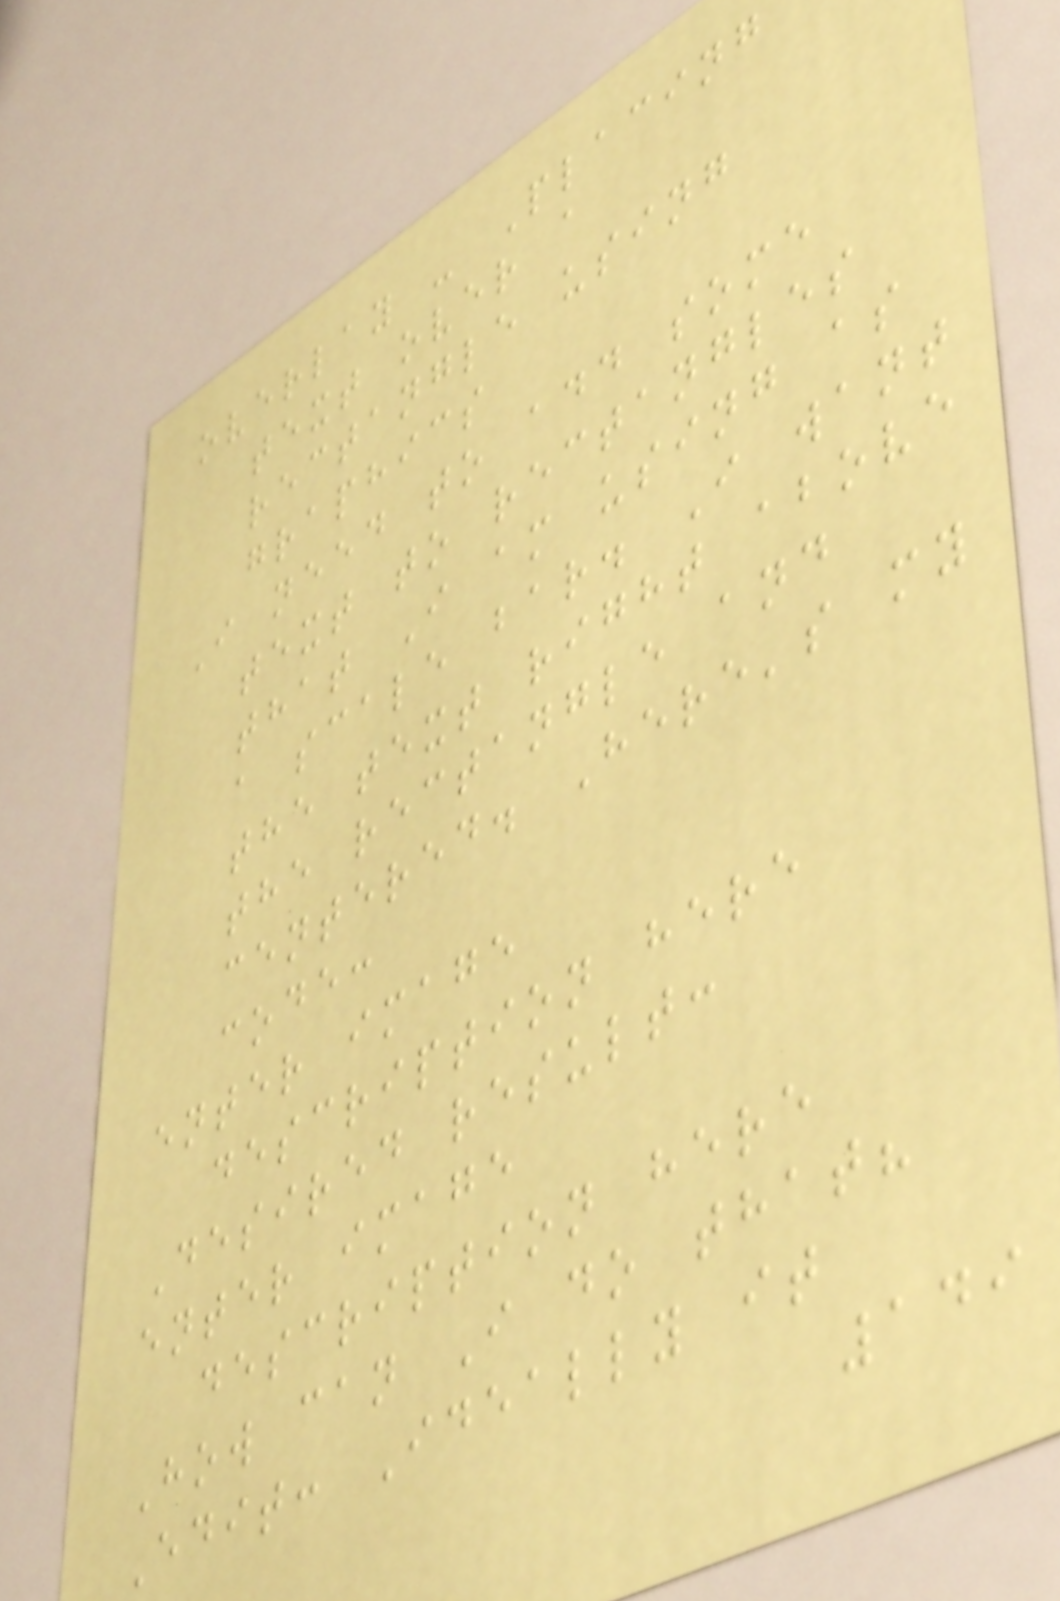overlay - Placing
text over a
rectangle using
graphics
I need to add some
text to rectangles
that I am using as
a scale bar. I want
the text right above
the rectangle and
centered. Here's my
code:
enter image
description here
Desired result:
enter image
description here
How can I do that?
Edit: Ideally it
149
